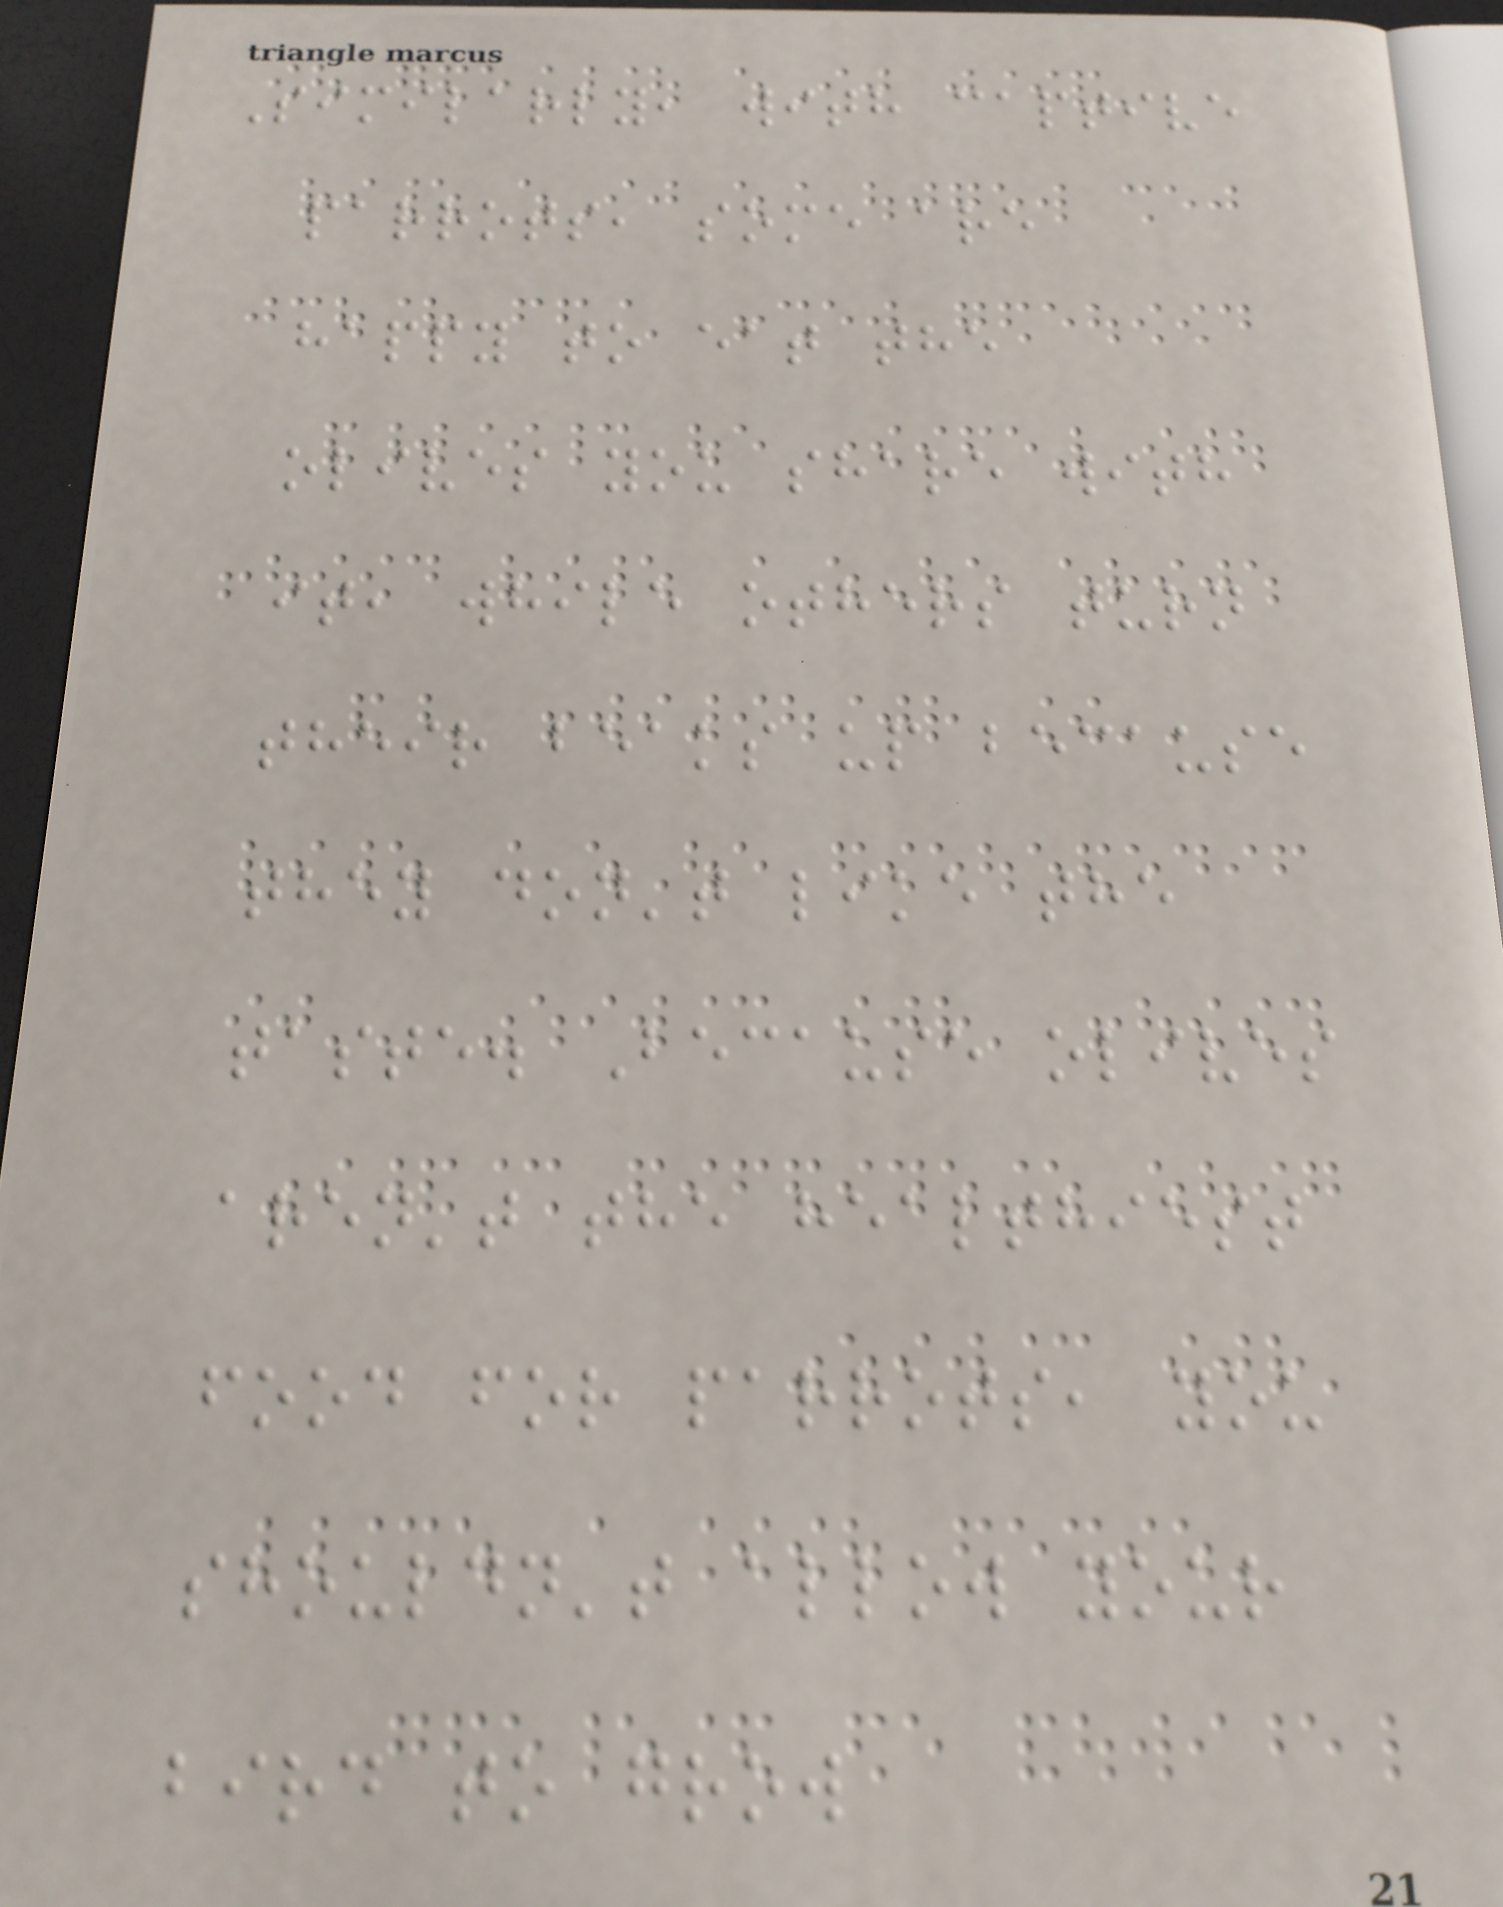Similarly, with captive
parrots, some are
happy to eat the
olives you share with
it, while others turn
their beaks up because
they don't like the
taste. Because olives
aren't the healthiest
food for parrots, you
shouldn't allow your
bird to grow
